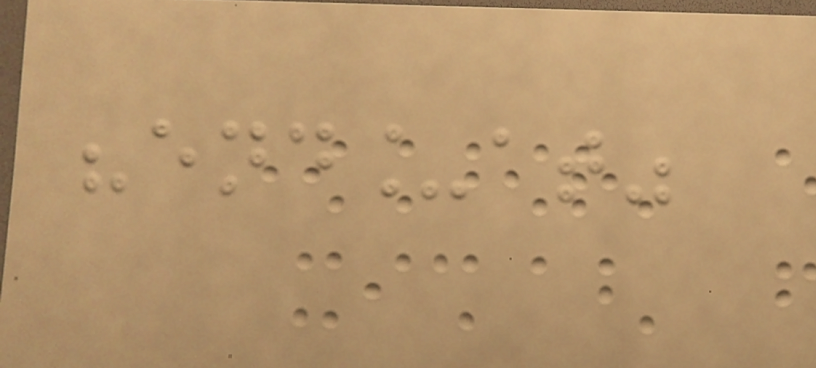"end_at"
